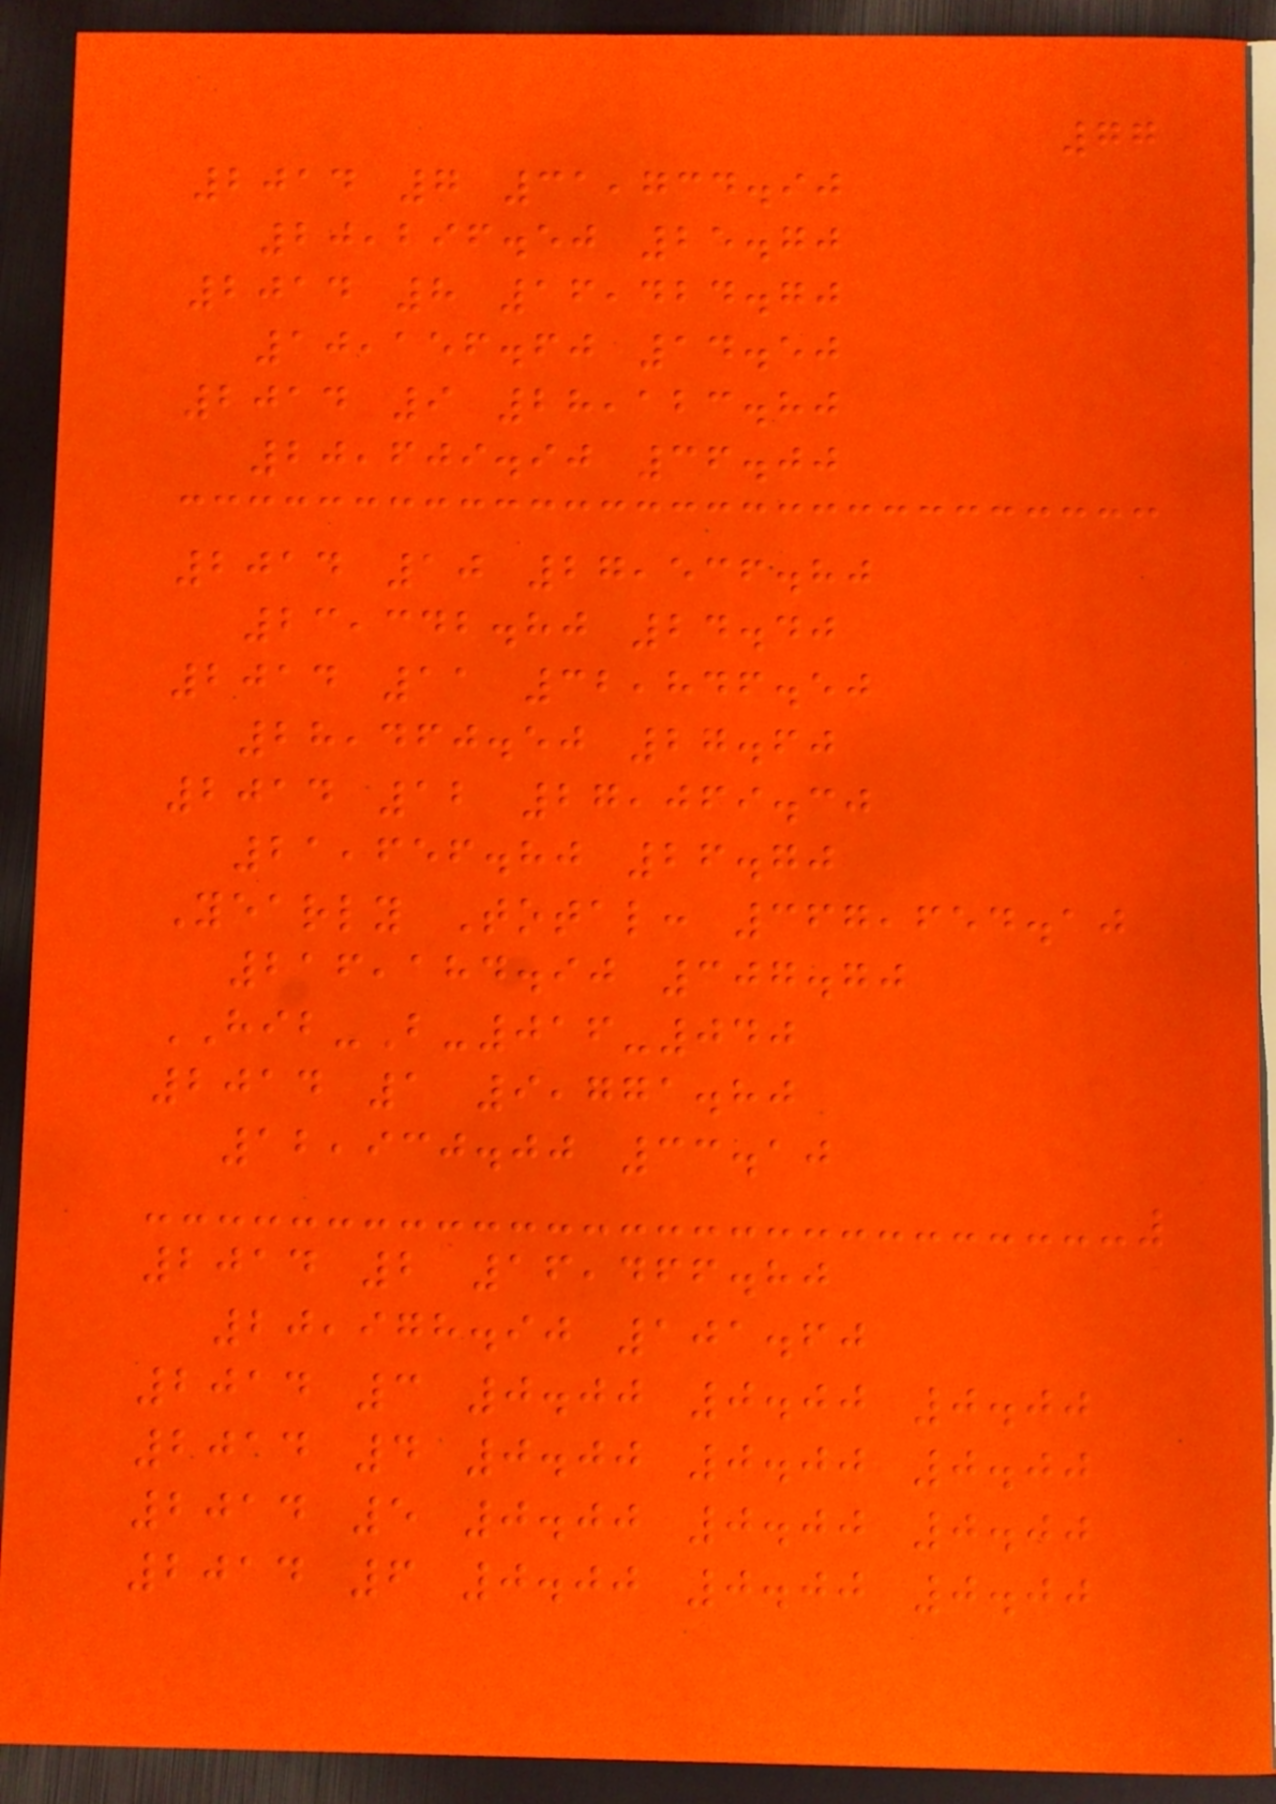77
2014 7 31,734.90
20,296.50 25.70
2014 8 16,424.70
10,156.60 14.50
2014 9 28,123.80
20,609.90 36.00
2014 10 27,536.80
23,342.80 24.40
2014 11 32,846.50
28,460.50 27.60
2014 12 27,069.30
21,656.80 26.70
Yearly Total: 367,654.10
216,184.90 307.70
HIB-B-016-040
2014 1 9,771.80
12,930.00 33.10
2014 2 16,466.80
20,978.90 101.60
2014 3 0.00 0.00 0.00
2014 4 0.00 0.00 0.00
2014 5 0.00 0.00 0.00
2014 6 0.00 0.00 0.00
